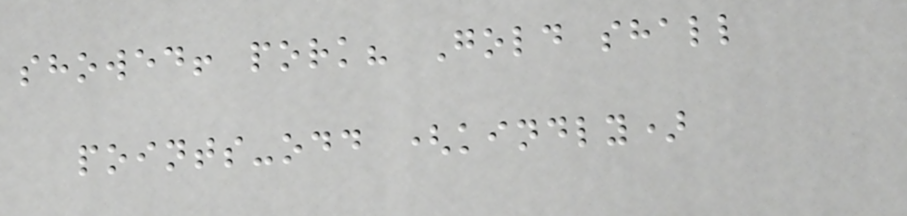showed! pork? Gold shall
points-odd (kindly)
